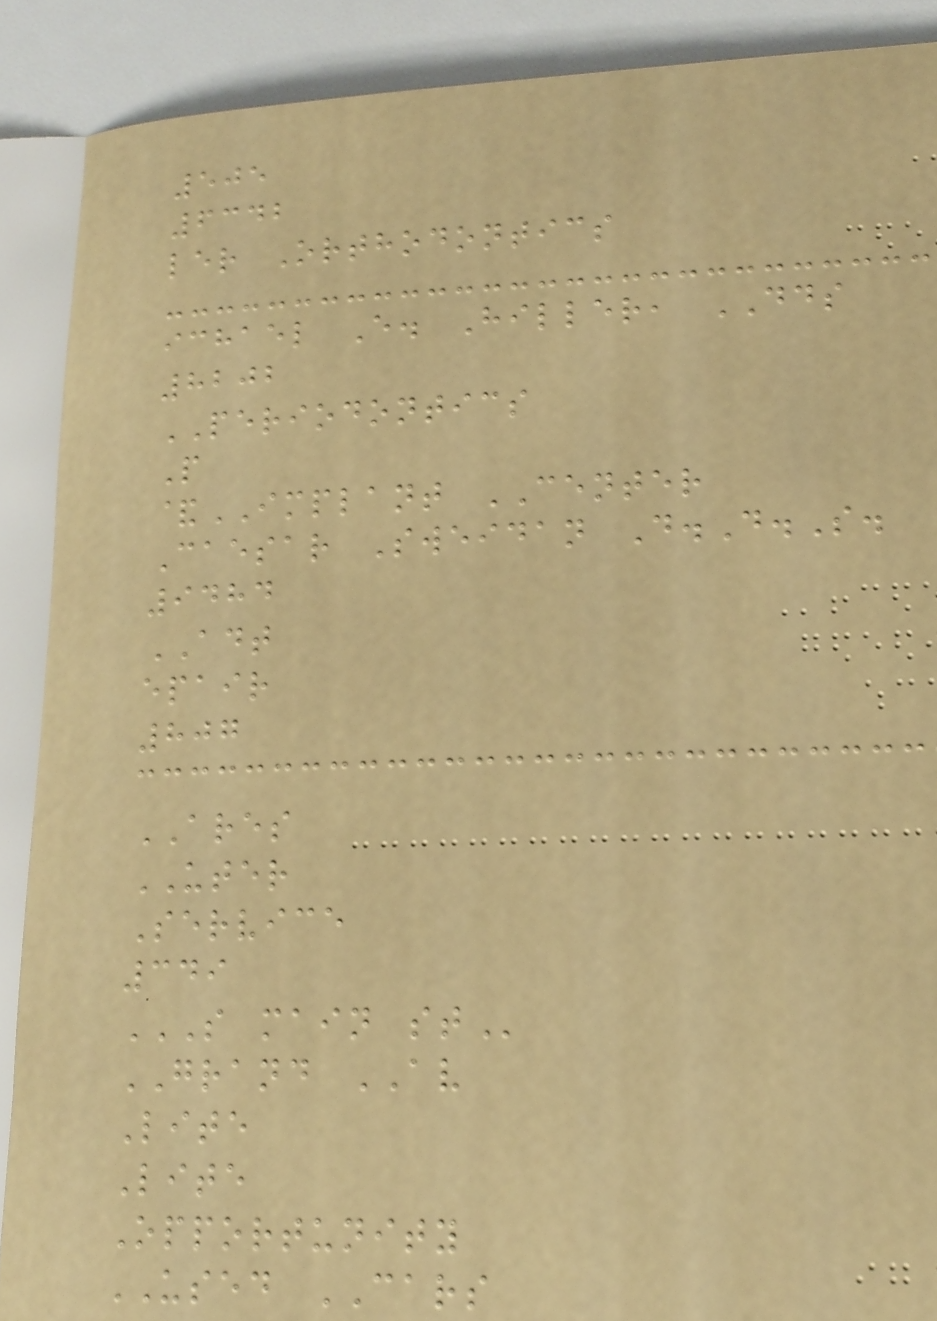505
6342
ler Orthodontics
ichael E. Hiller, DDS
8202
PERIODONTICS
P
&IMPLANT CENTER
Caesar Sweidan D.D.S.
9484
ADT
epair
807
ARES
UTER
Service
349
S MAIN ST
GRAND AV
Lite
Lite
Opportunity
USED CARS
